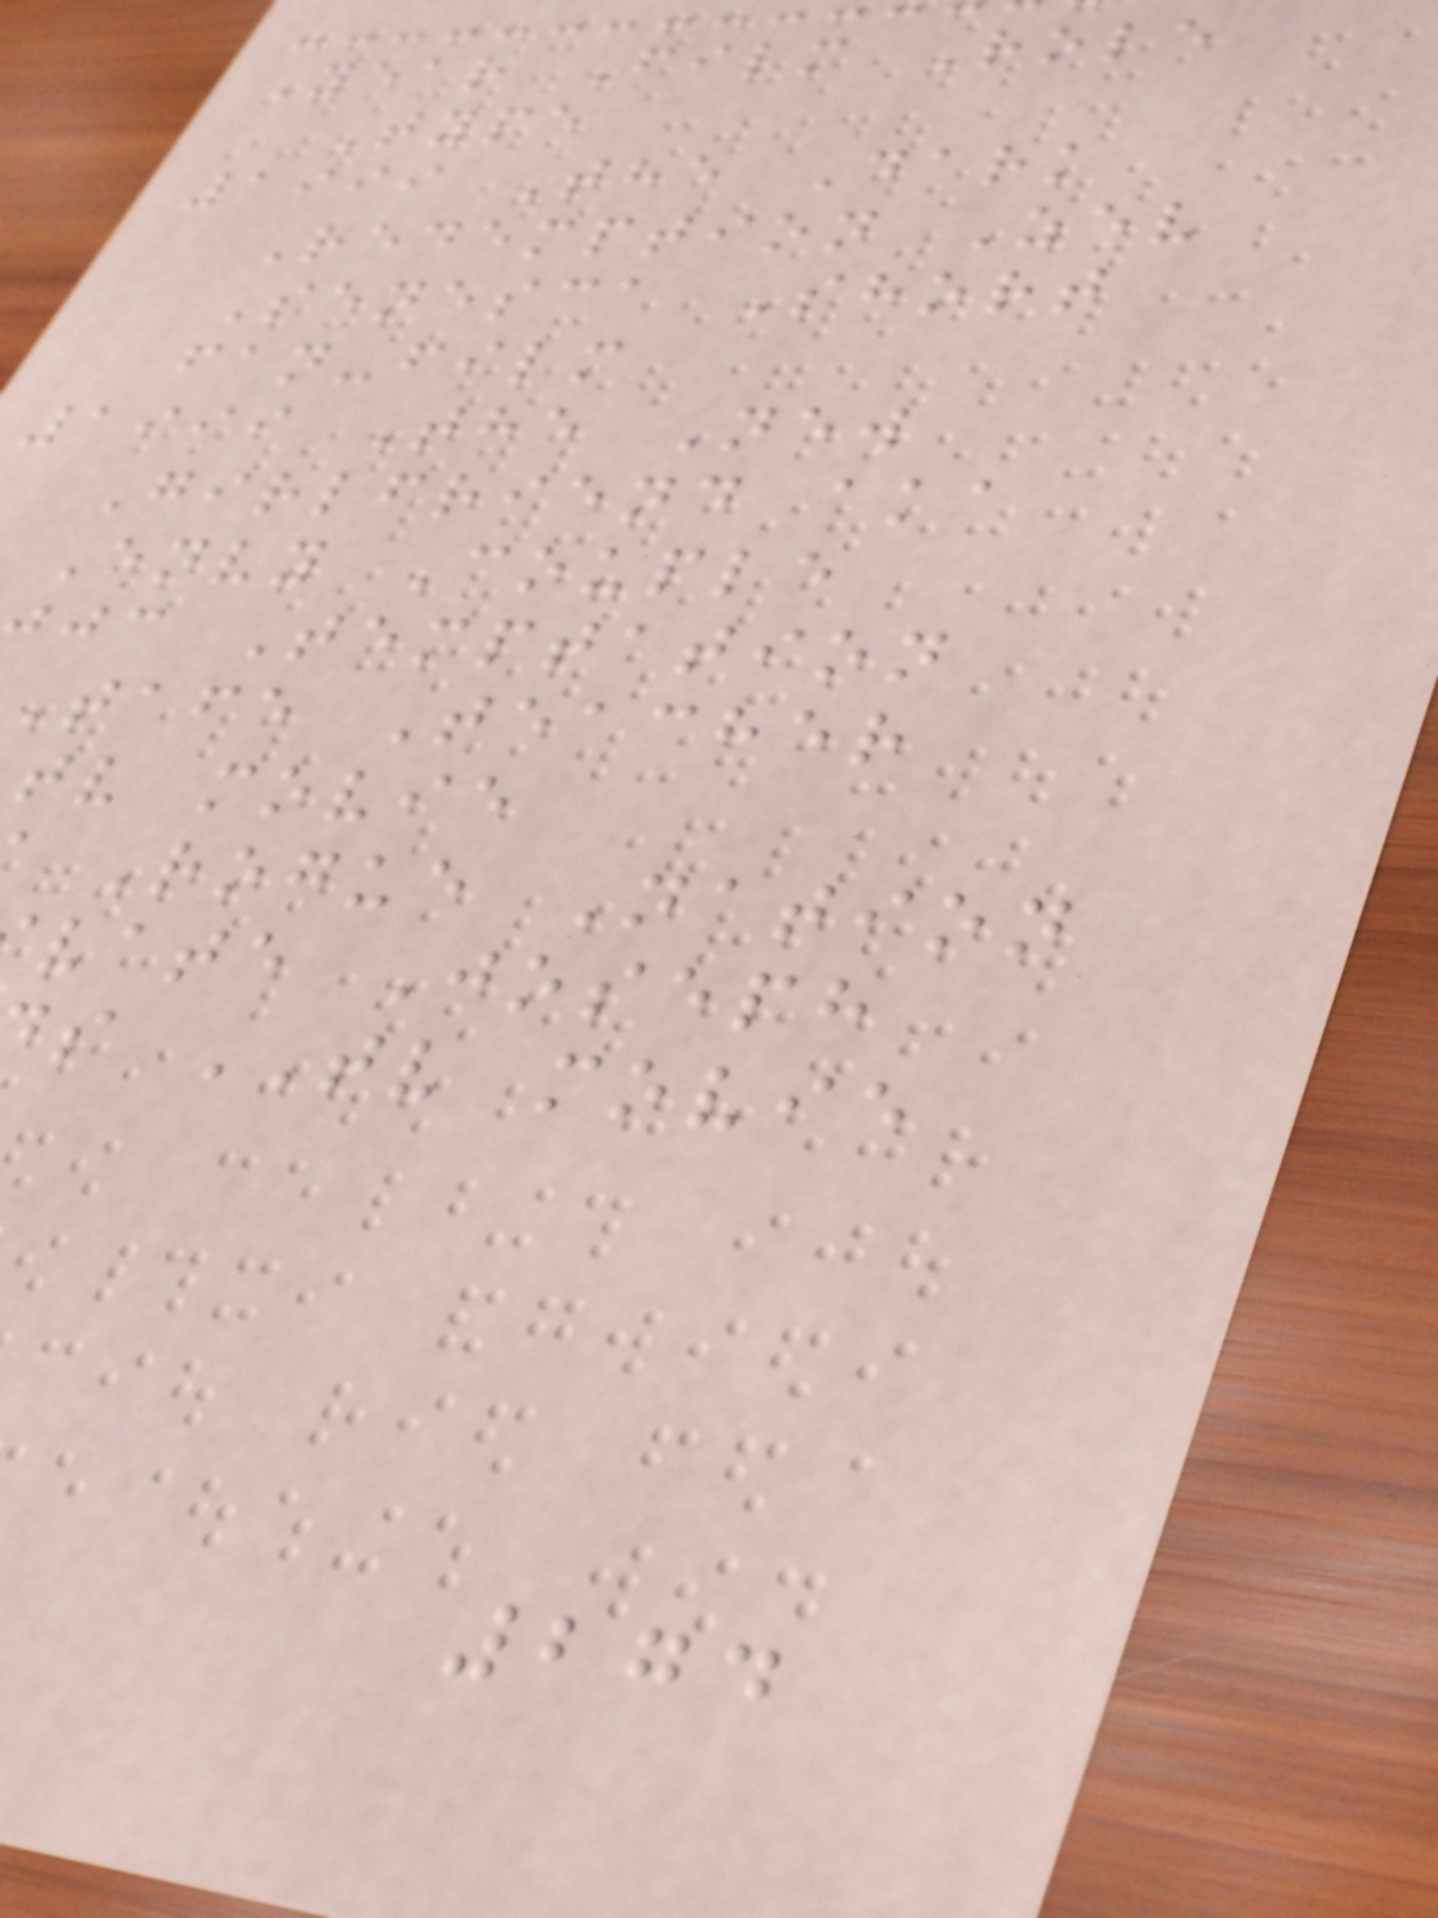Year Film Role
Type
1999 The Dark
Redemption Zev
Senesca Short
fan-film
1999 The New
Girlfriend aka
Envy Couple
jc Temptation
tafe Teacher
tv movie
Rogue Nation
vate Joseph
s TV movie
274
